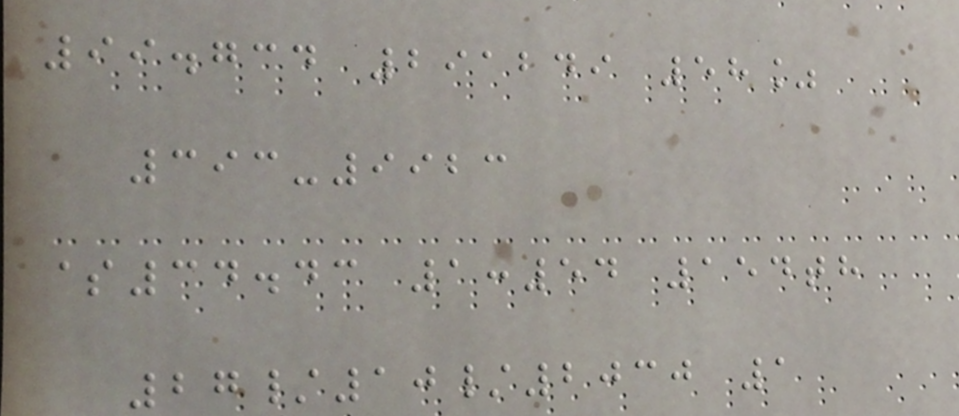99.734 291249 58%
393-9923
$34.43 1:54 154th
27/10/2030 1
